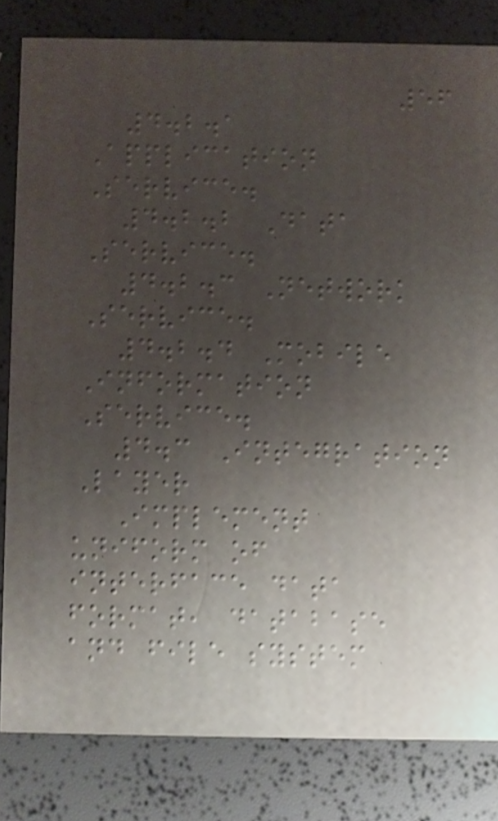56
4.2.1
Application
Service.
4.2.2 Data
Service.
4.2.3 Network
Service.
4.2.4 Mobile
Information
Service.
4.3 Integration
Layer
Implement
uniform of
interface data
format, database
and file system
